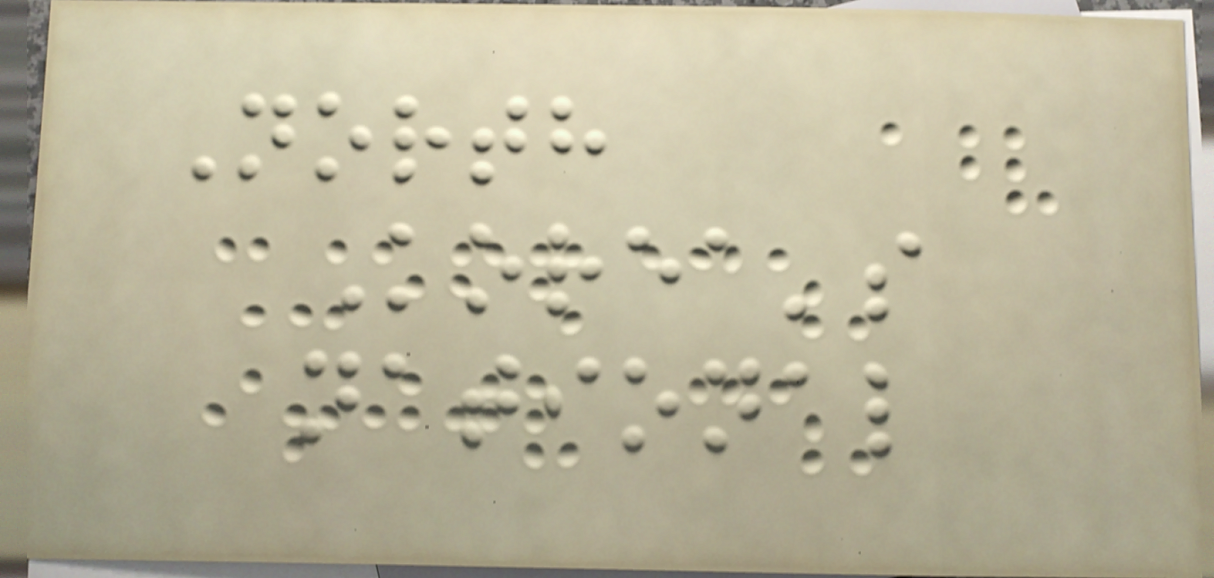North
Korea's
national
